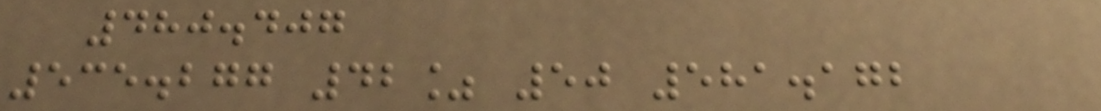480.407
535.277 42% 50 581.172
